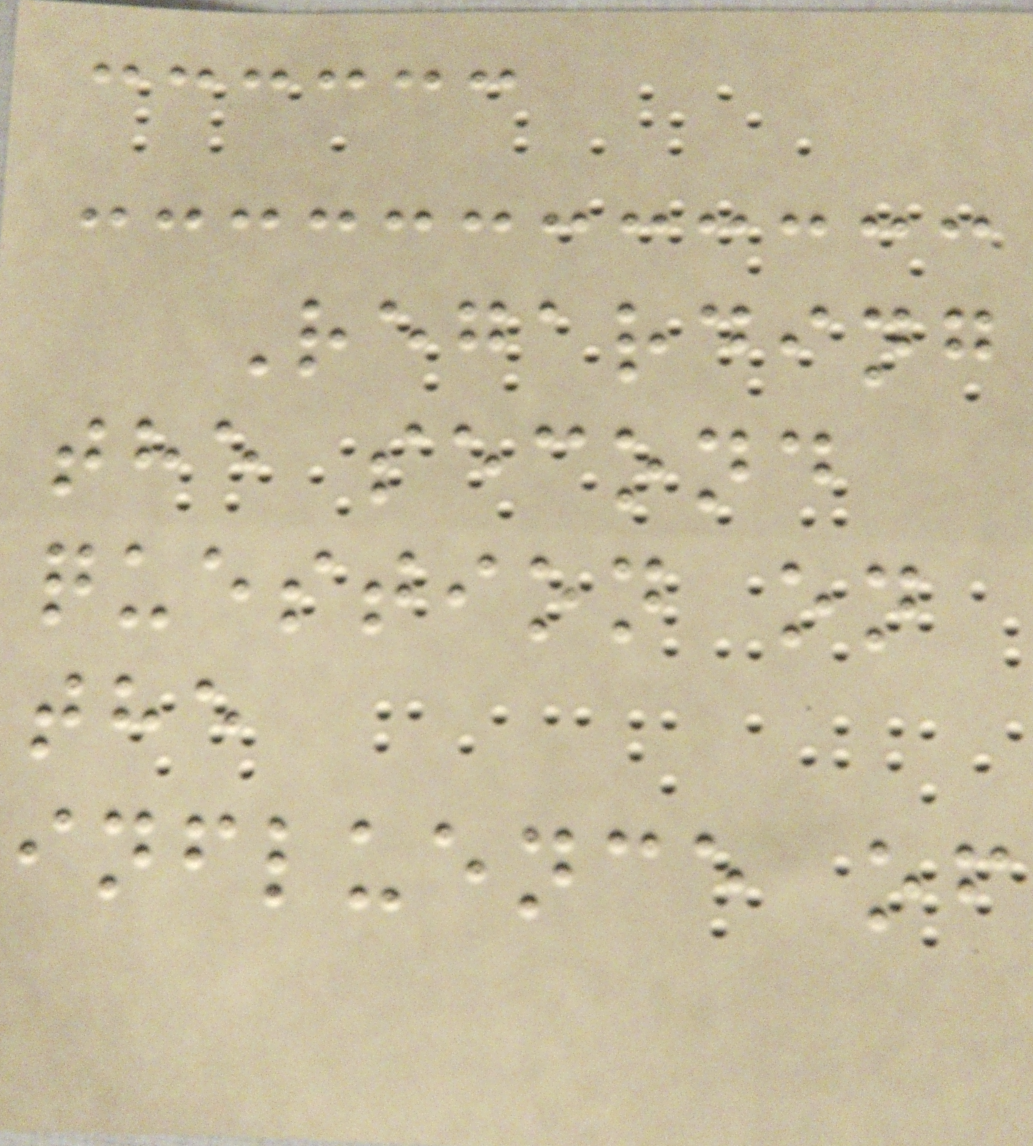Regarding
the second
question on
the
influence of
